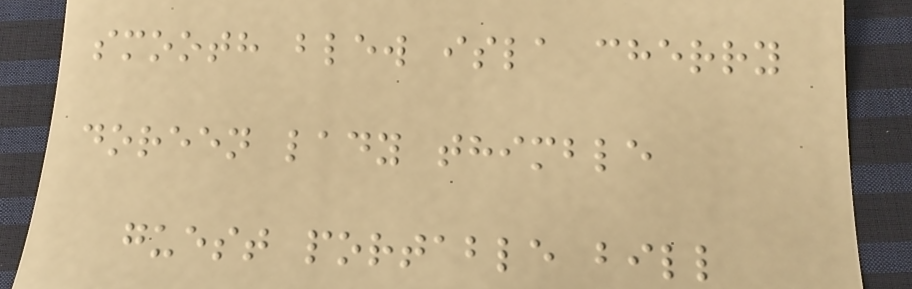smooth blew isla cherry
doreen lady thimble
guest portable bill
